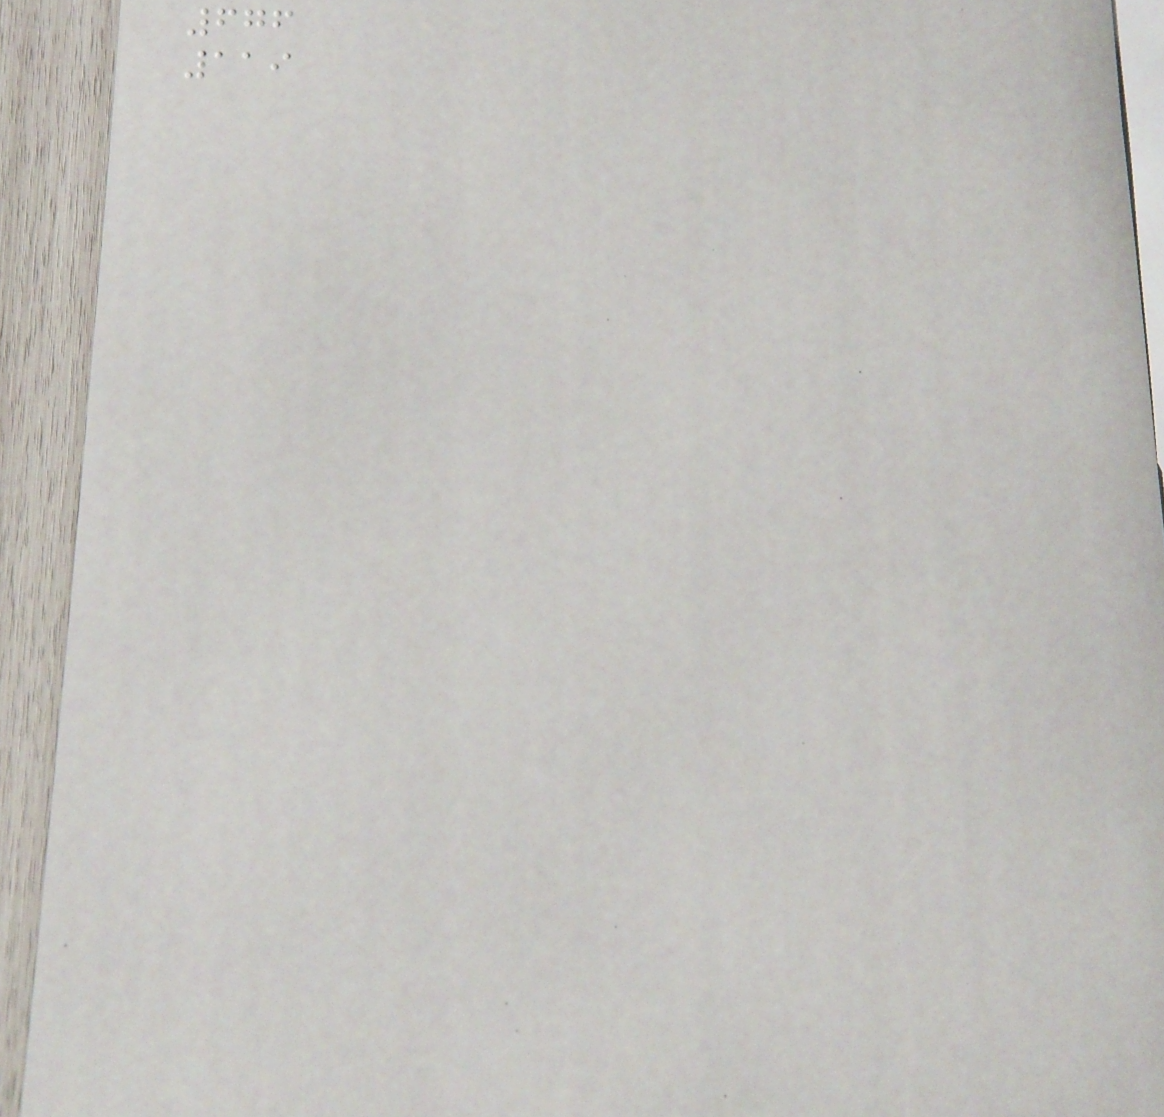676
119
